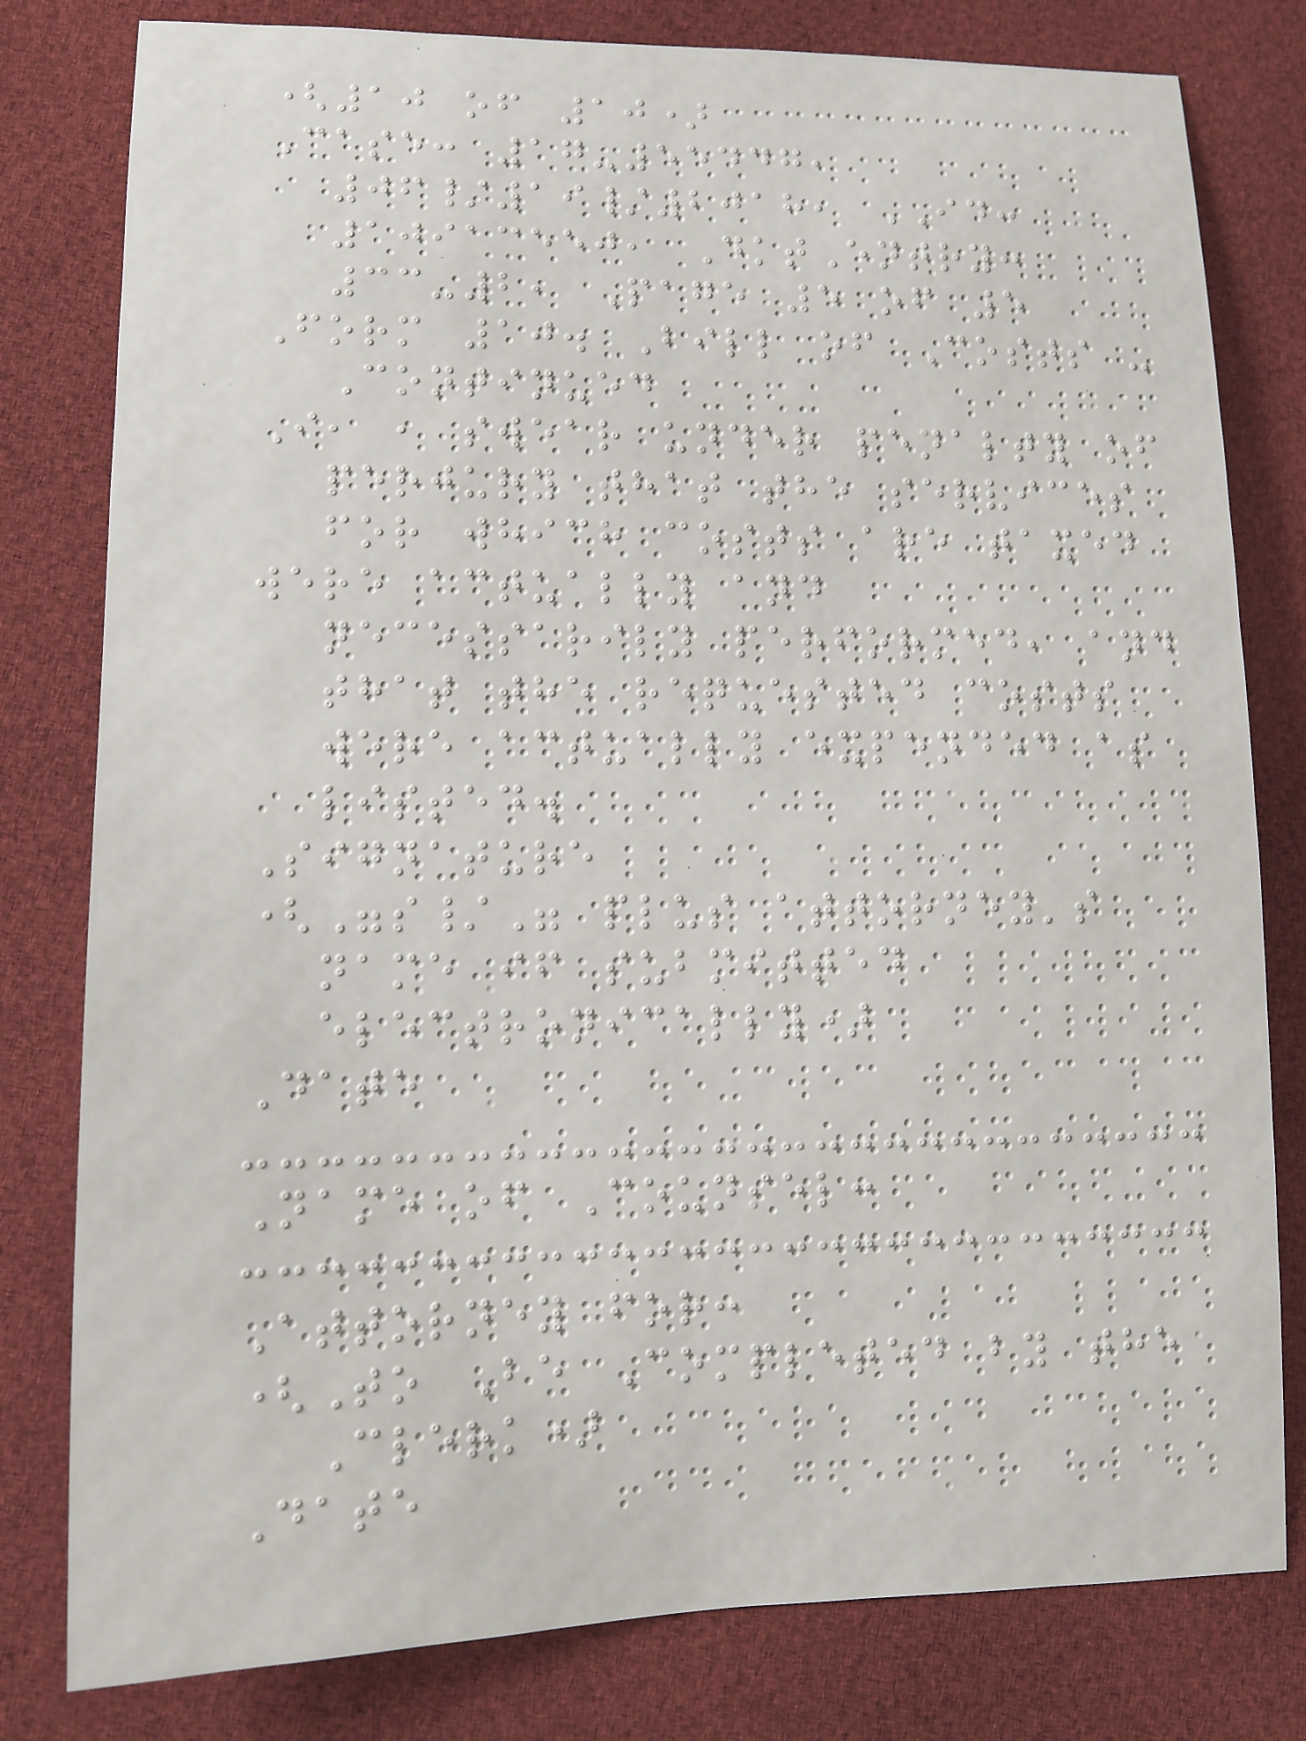(10 of 10)
Case: 17-55447,
06/19/2018, ID:
10913550, DktEntry:
33-2, Page 5 of 5
Form 10. Bill of Costs -
Continued
I, , swear under penalty of
perjury that the services
for which costs are taxed
were actually and
necessarily performed, and
that the requested costs
were actually expended as
listed.
Signature
("s/" plus attorney's
name if submitted
electronically)
Date
Name of Counsel:
Attorney for:
(To Be Completed by the
Clerk)
Date
